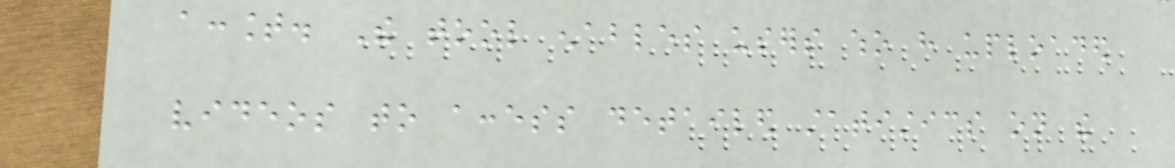account. The tool enables users who have uploaded
videos to access detailed statistics on the
